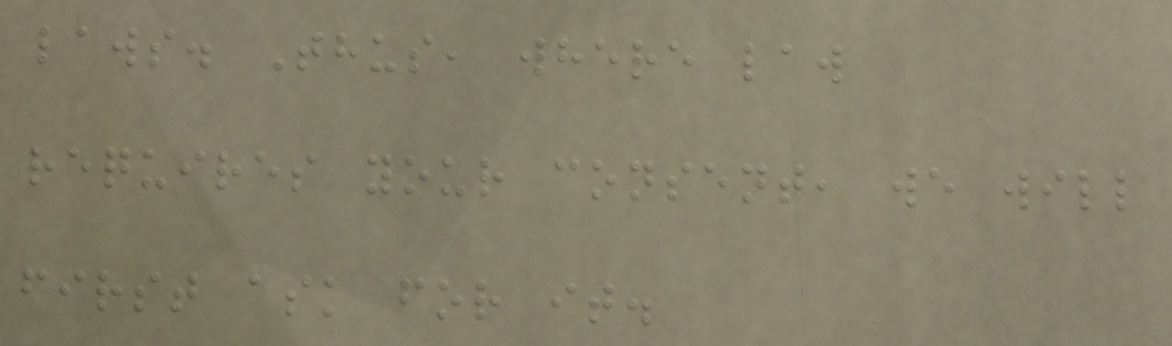laws. Thus, where law
requires your consent, we will
first ask for it.
